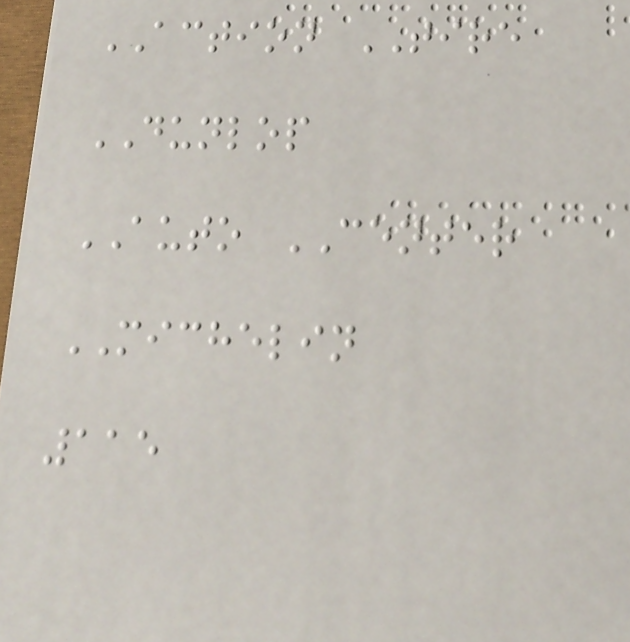ACTION TIRE
DUNLOP
AUTO CENTER
MICHELIN
115
